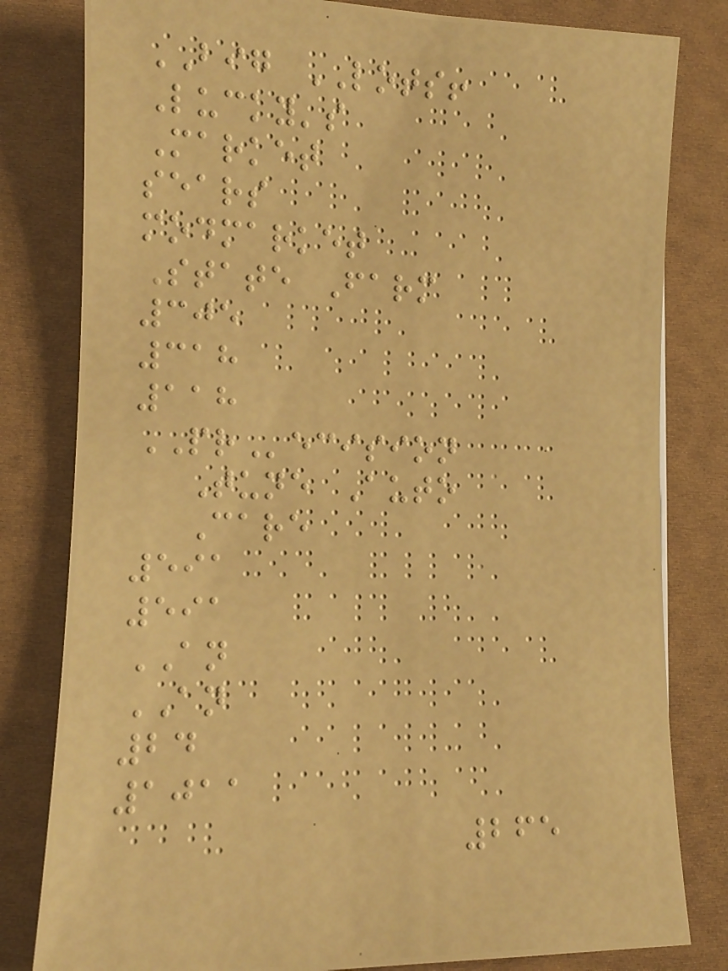BIG LOTS!
Lucky's
Market
sears
modmarket
State Farm
305
318
118
PRecision
Tune Auto
Care
591
591
AN
AN
24
1011
265
